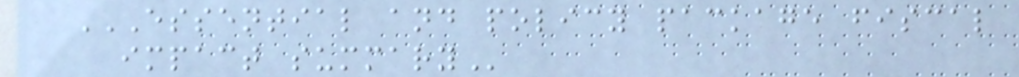ESSENTIAL AND POLICY PACKAGE FISCAL
IMPACT SUMMARY
